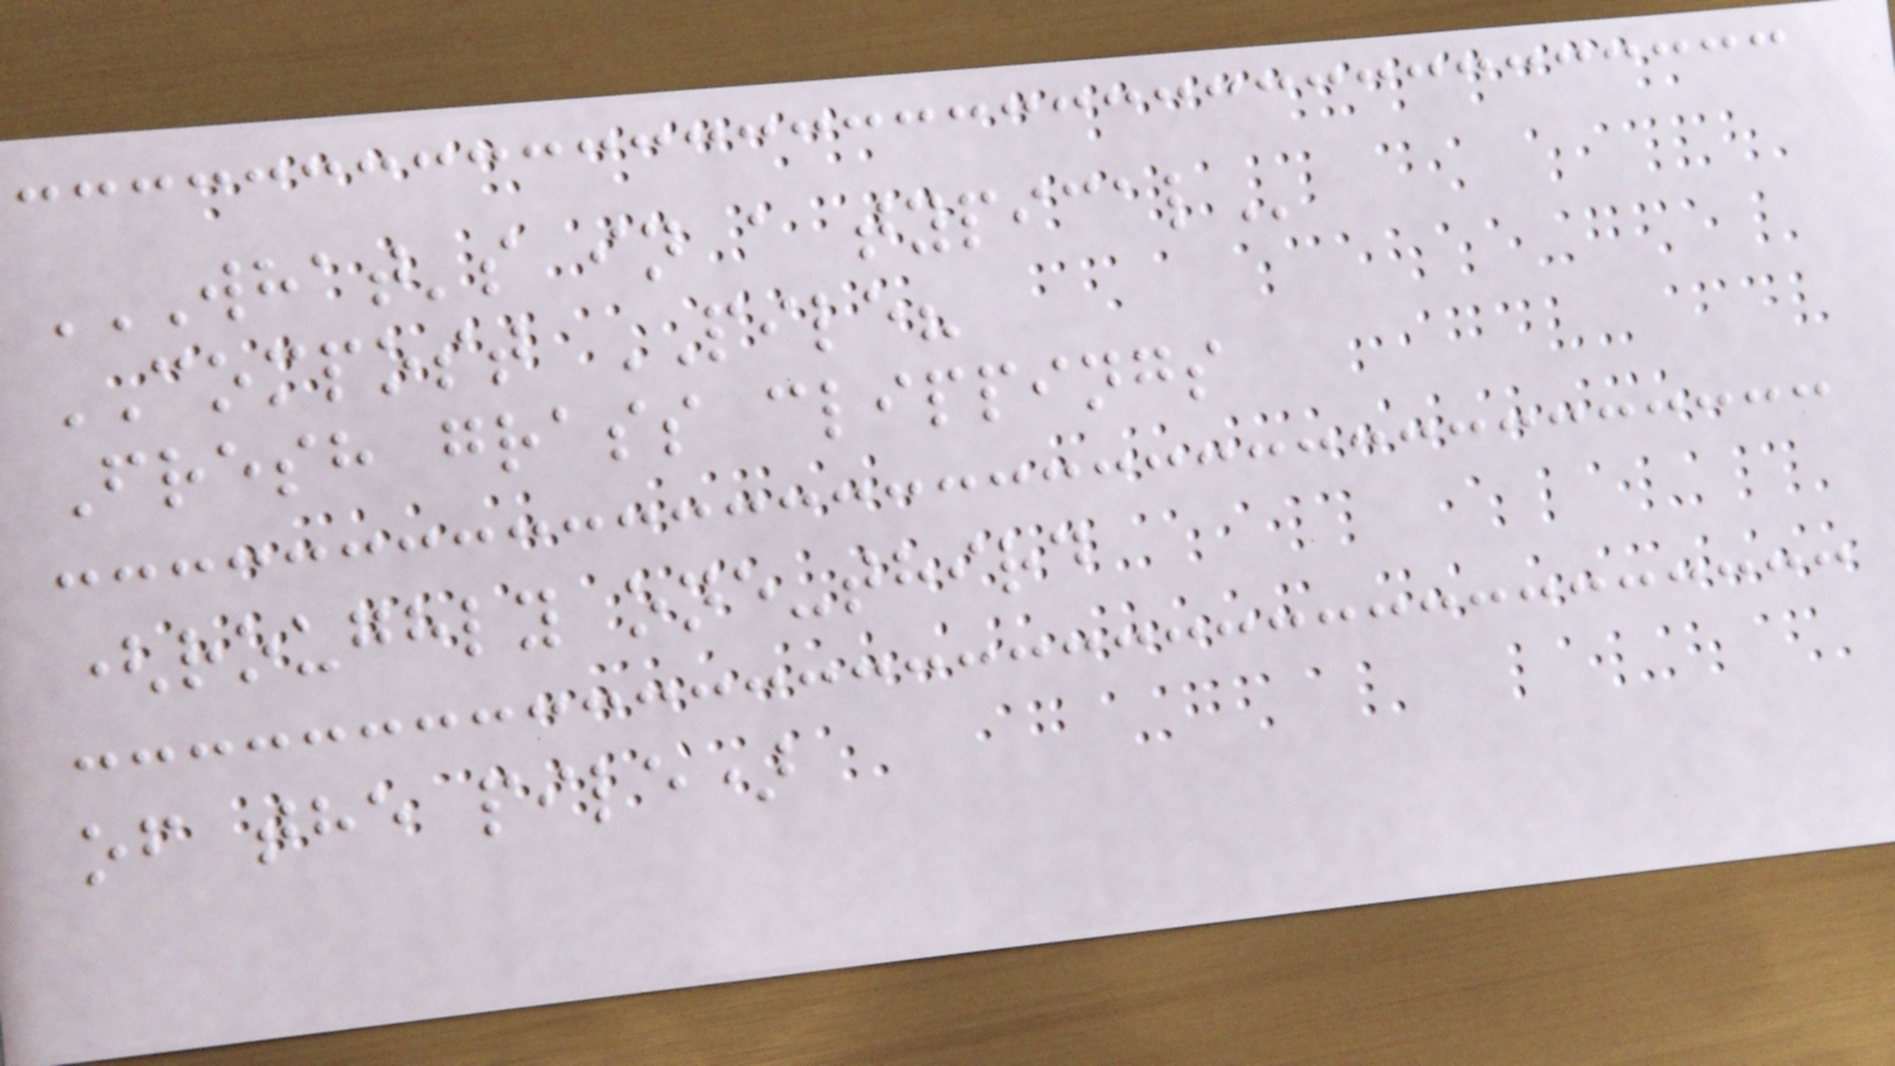WHAT'S IN A TYPICAL
COMPOST PILE?
Fresh grass clippings
(roughly one-third
of the pile)
